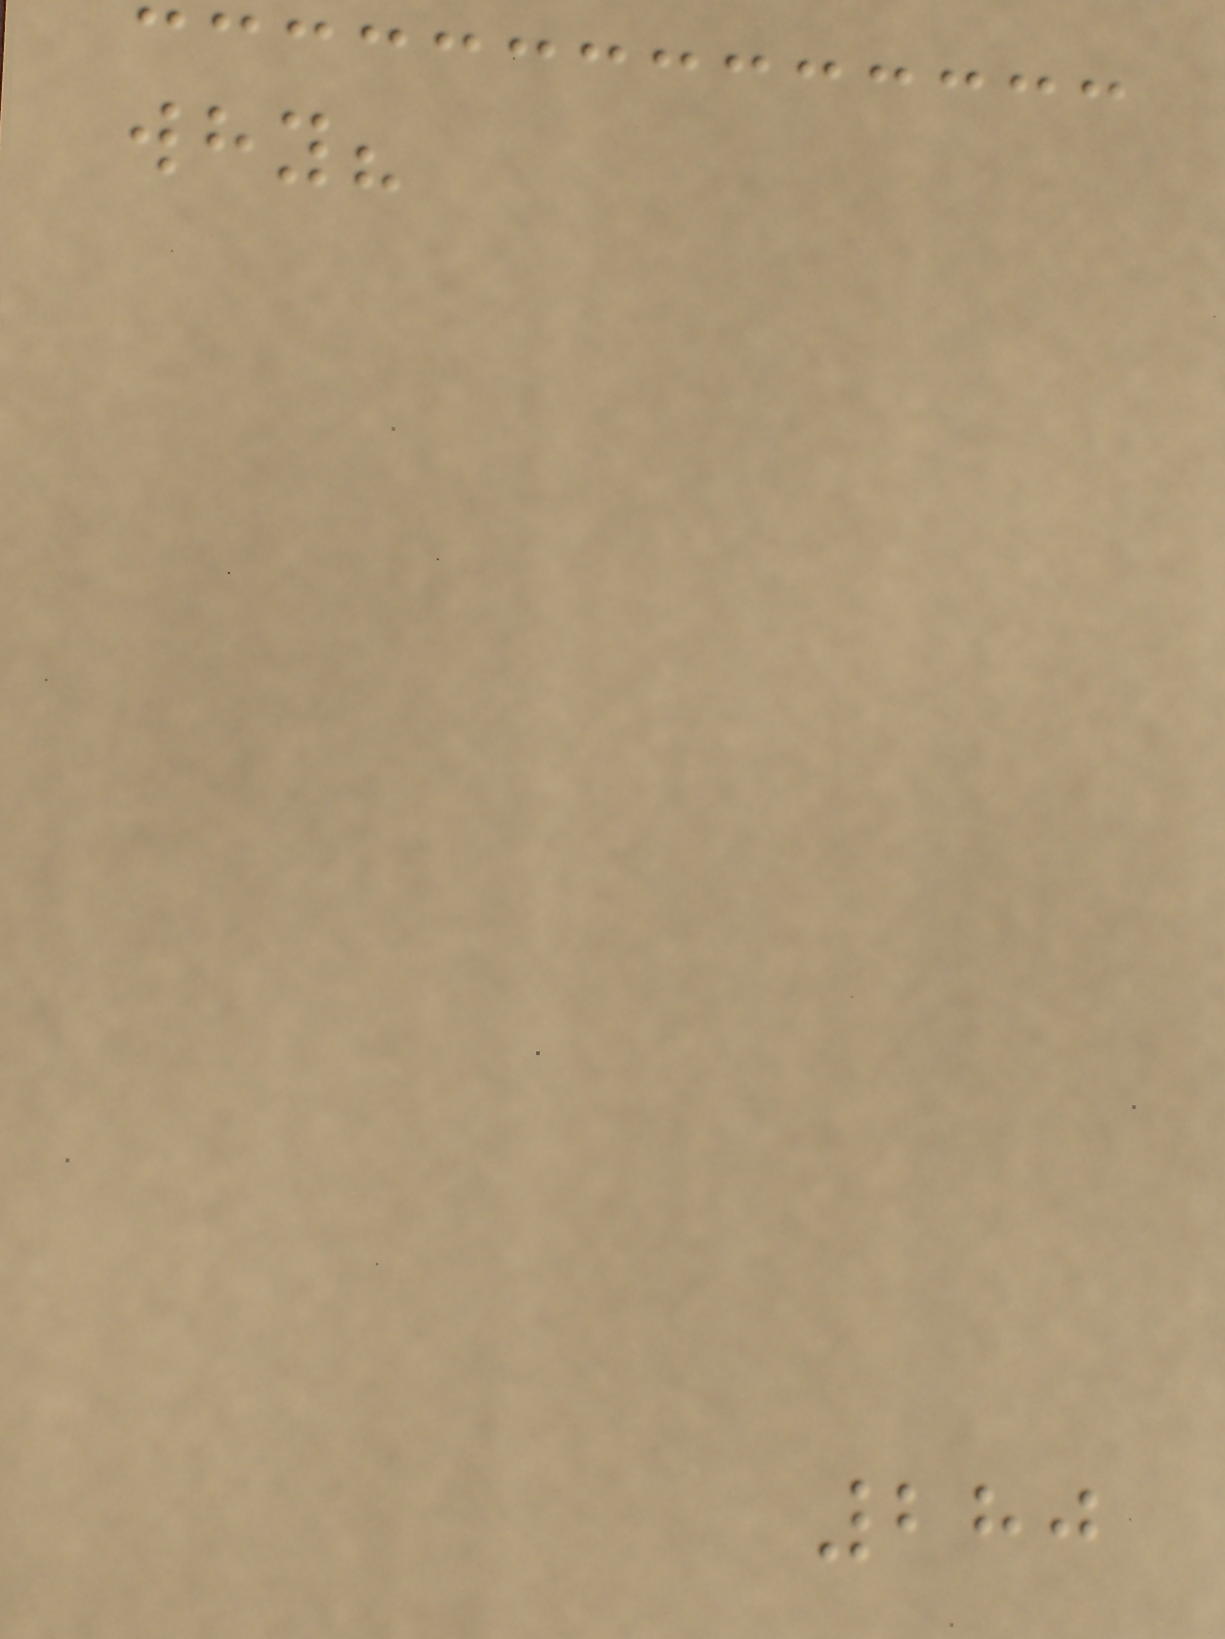why?
280
